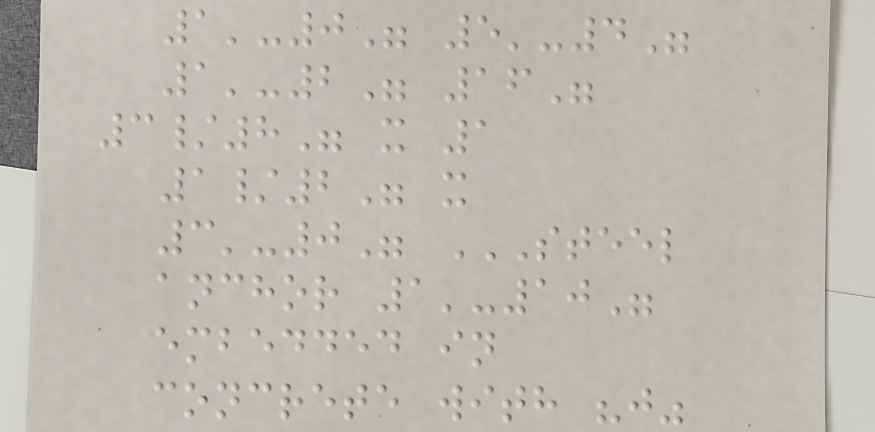1'-0" 5'-4"
1'-2" 16"
3/8" x 1
1/2" x
3'-0" STEEL
ANCHOR 1'-10"
EMBEDDED IN
CONCRETE WITH "J"
